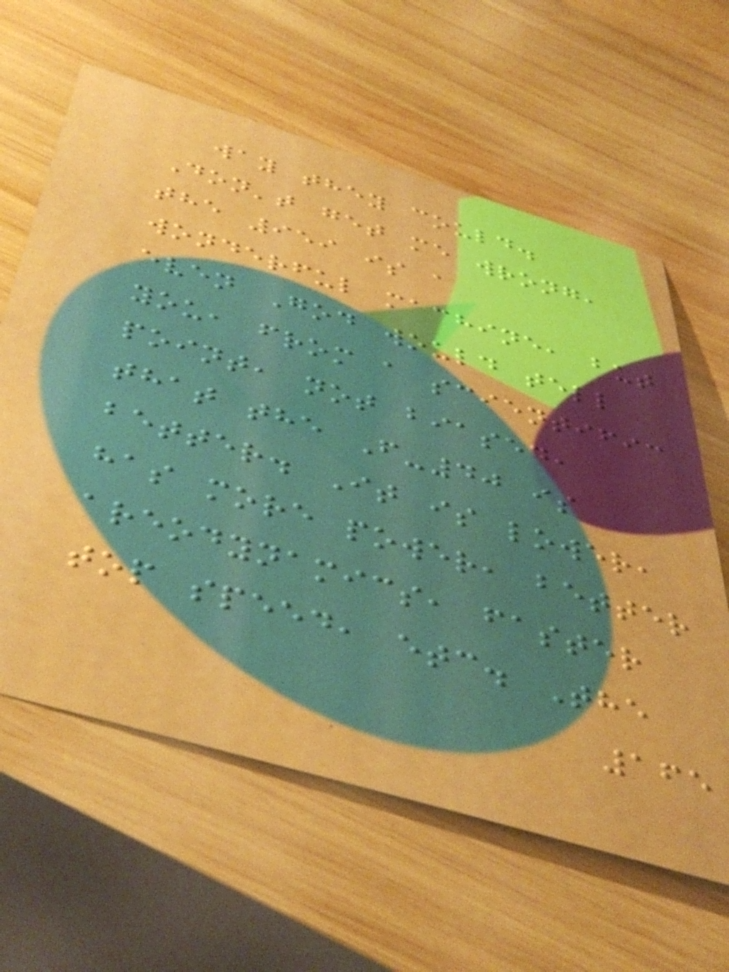way they could.
Don't get me wrong,
the 959 is a
wonderful machine, but
even God would tell
you, from a scientific
point, not biased,
that the F-40 is
better. It is lower,
has more power, better
areodynamics, faster
top speed, etc. The
165
